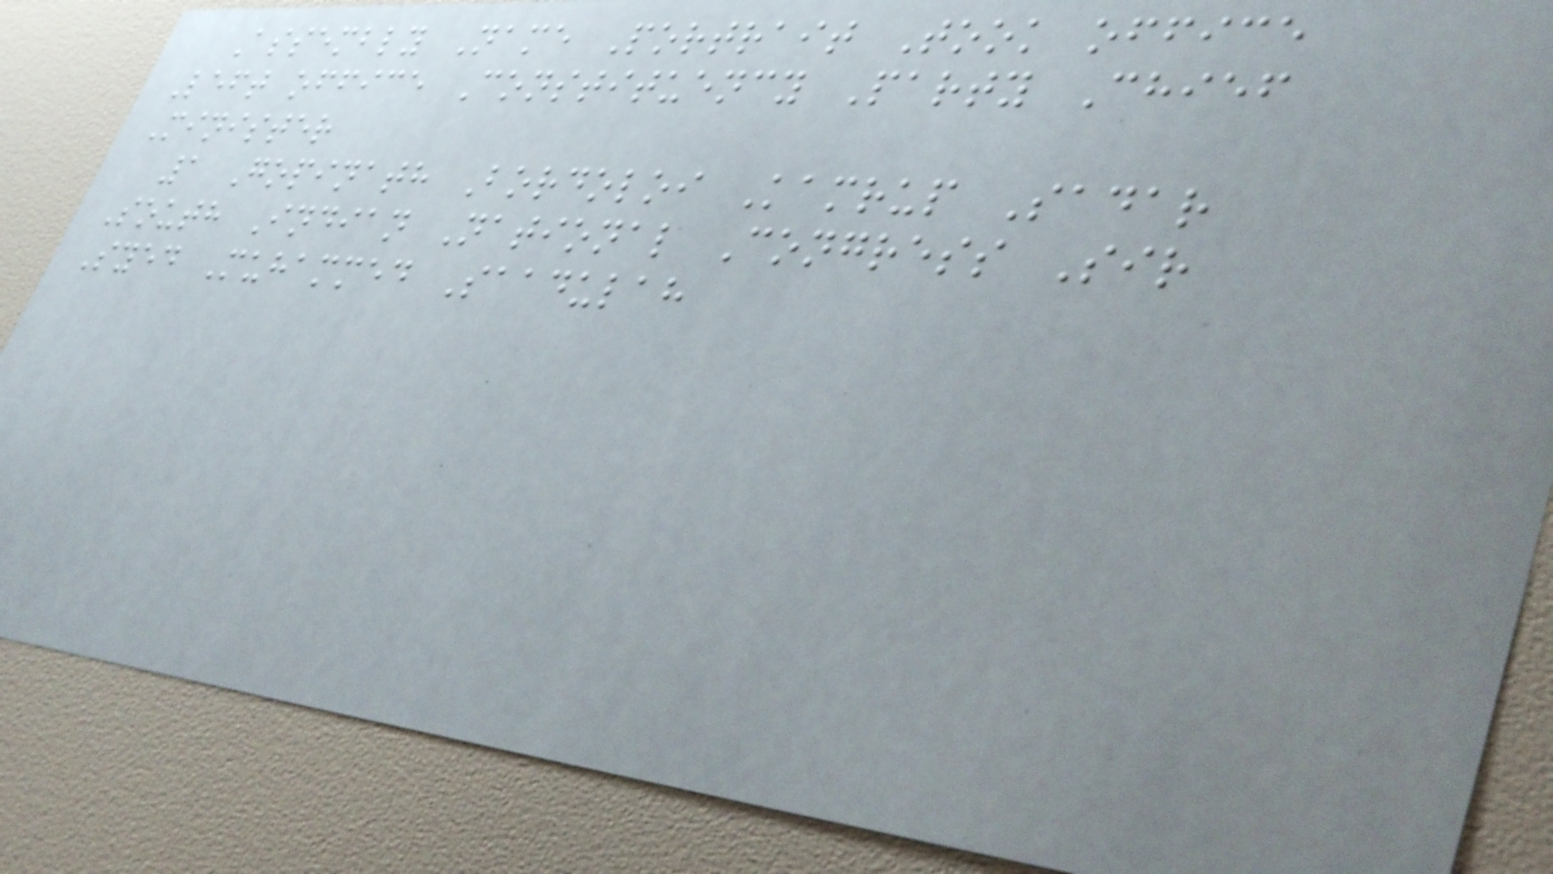Assembly Name Portrait Took office
Left office Constituency Party Chief
Minister
1 Gopinath Bordoloi Kamrup Sadar
South Indian National Congress Sir
Syed Muhammed Saadulah
